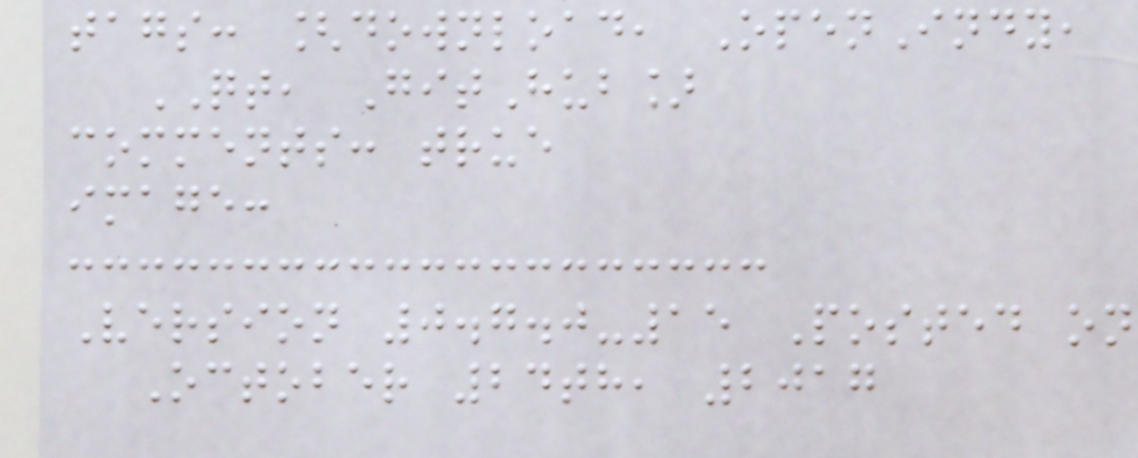tags: [download, OpenIndy,
QT, GitHub]
comments: true
image:
Version 0.7.0-15 Posted on
October 24th, 2017
